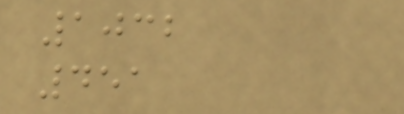1032
451
